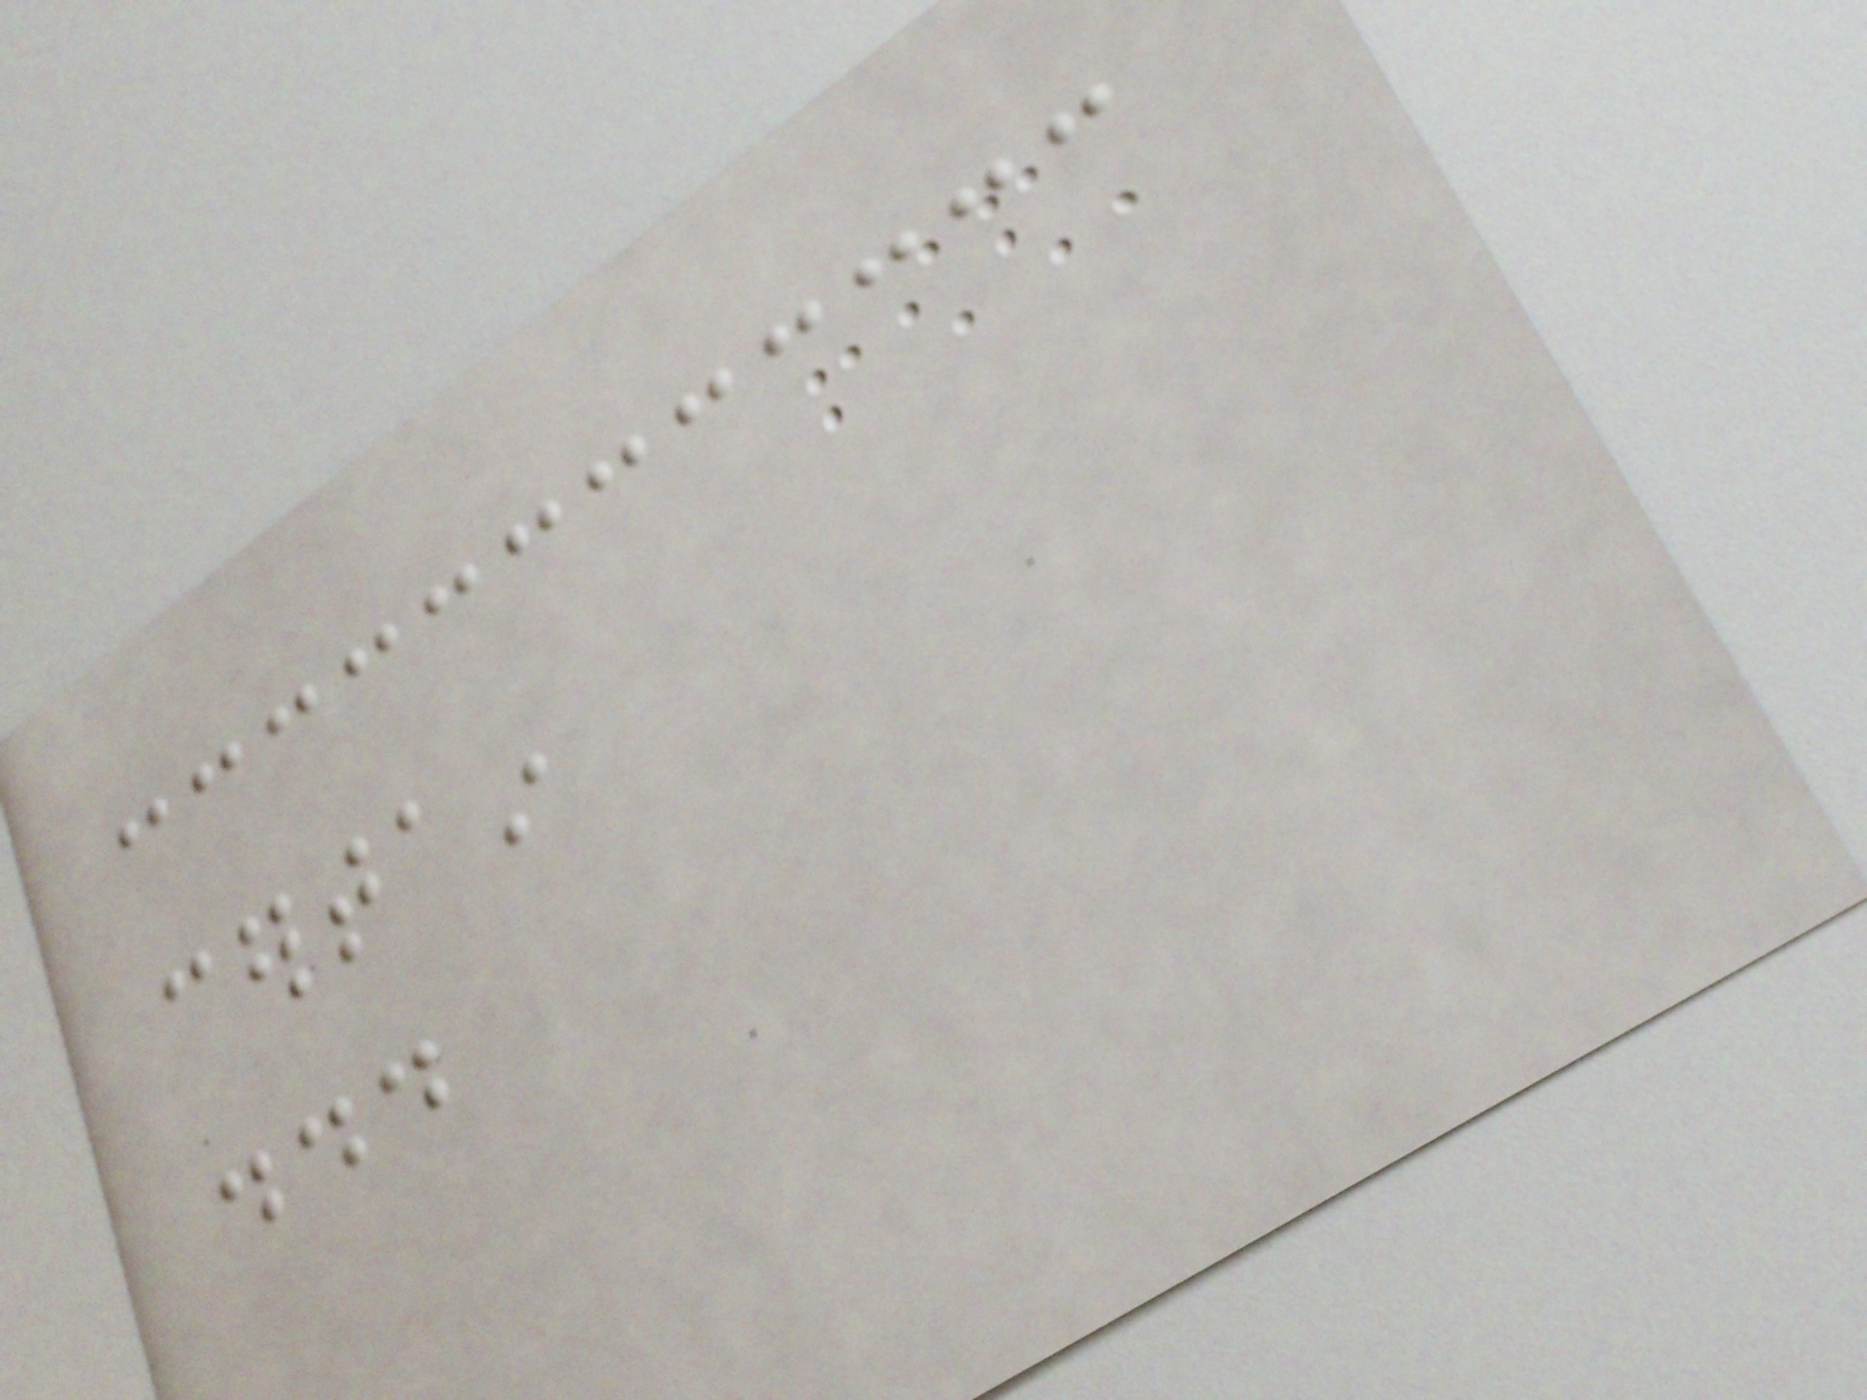certain
...
